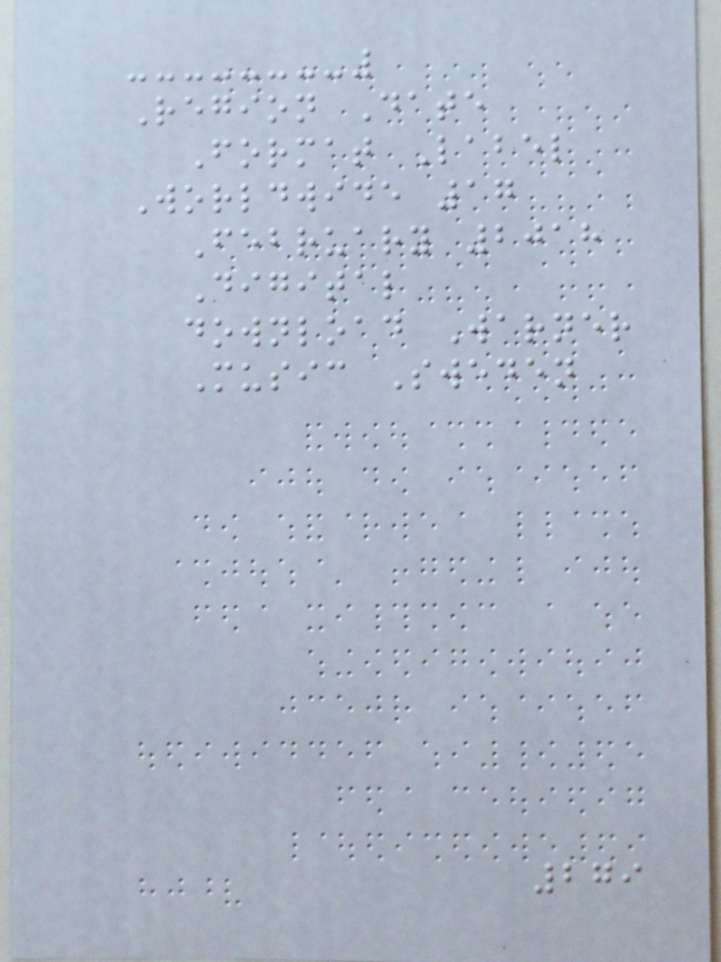Region Date
Format Label
Worldwide 17
February 2018
Digital
download Warner
Music Sweden
279
